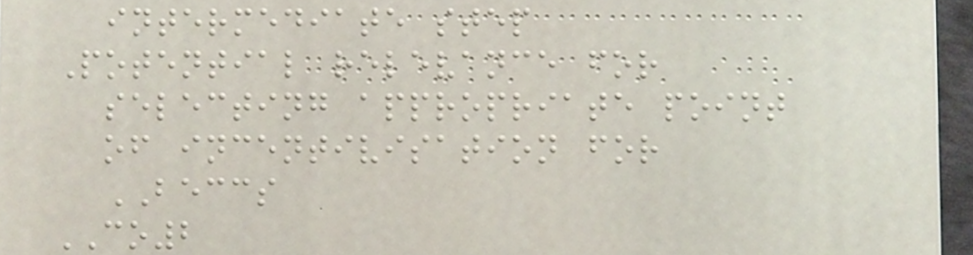intermediate step
Potential relevance for
selecting appropriate point
of incentivisation for
BECCS
CO2
